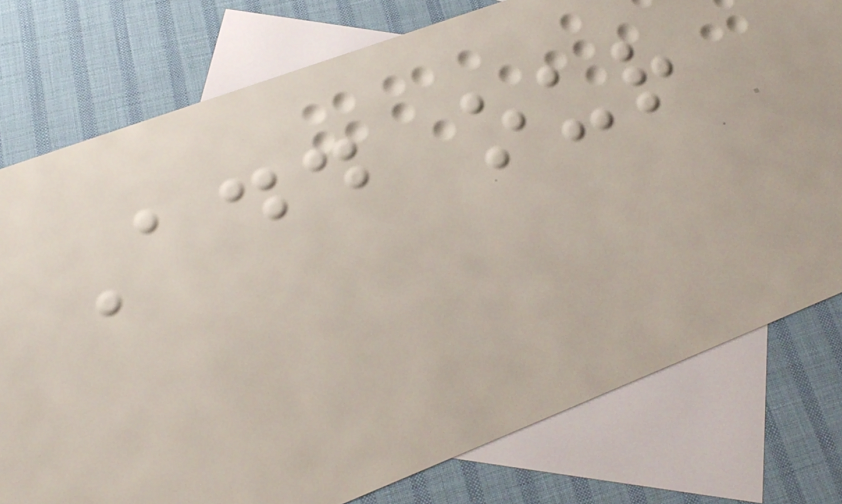Add our
